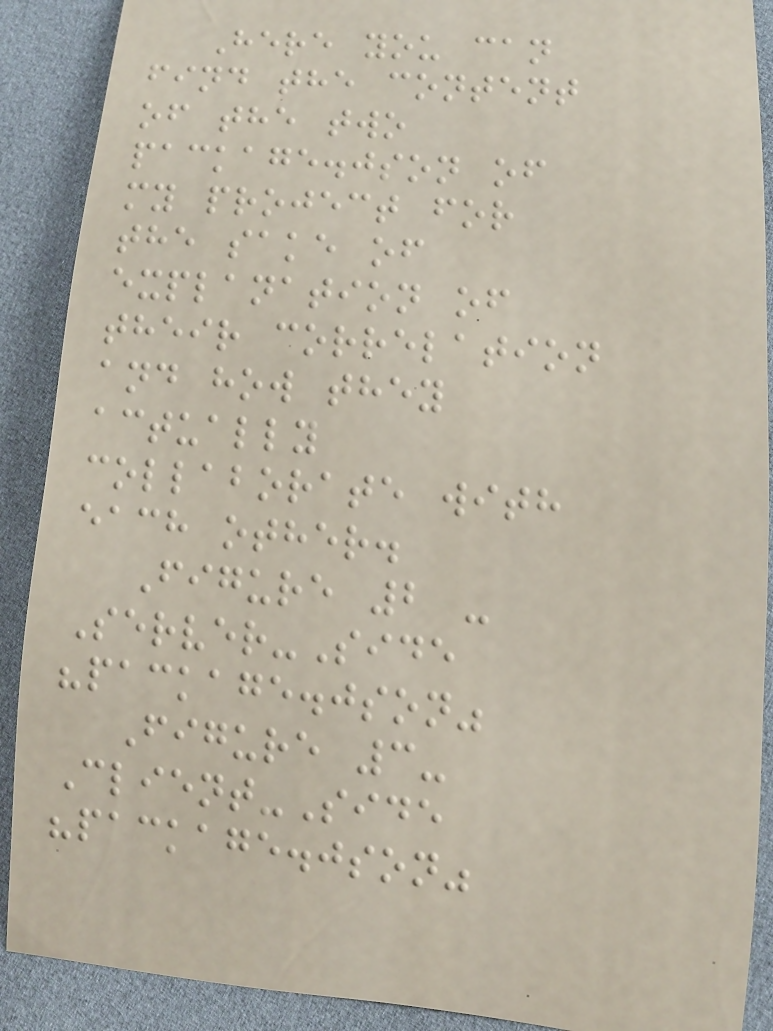Here you can
find the content
of the two
package.json of
my project for
the sake of
explanation of
their correlation
and how they
actually
collaborate with
each other.
Figure 2 -
Server-Side
"package.json"
Figure 3-
Client-Side
"package.json"
